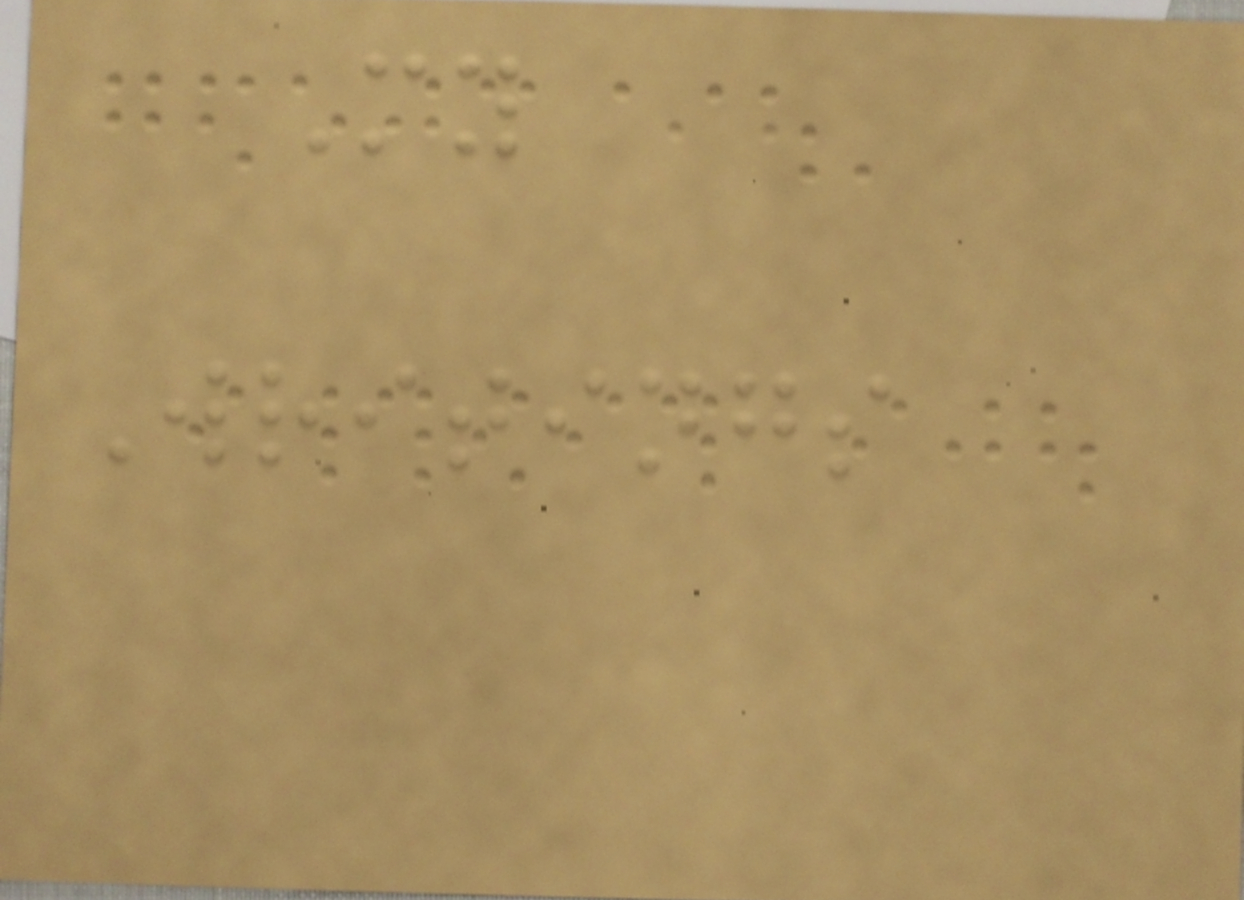My
Writings
